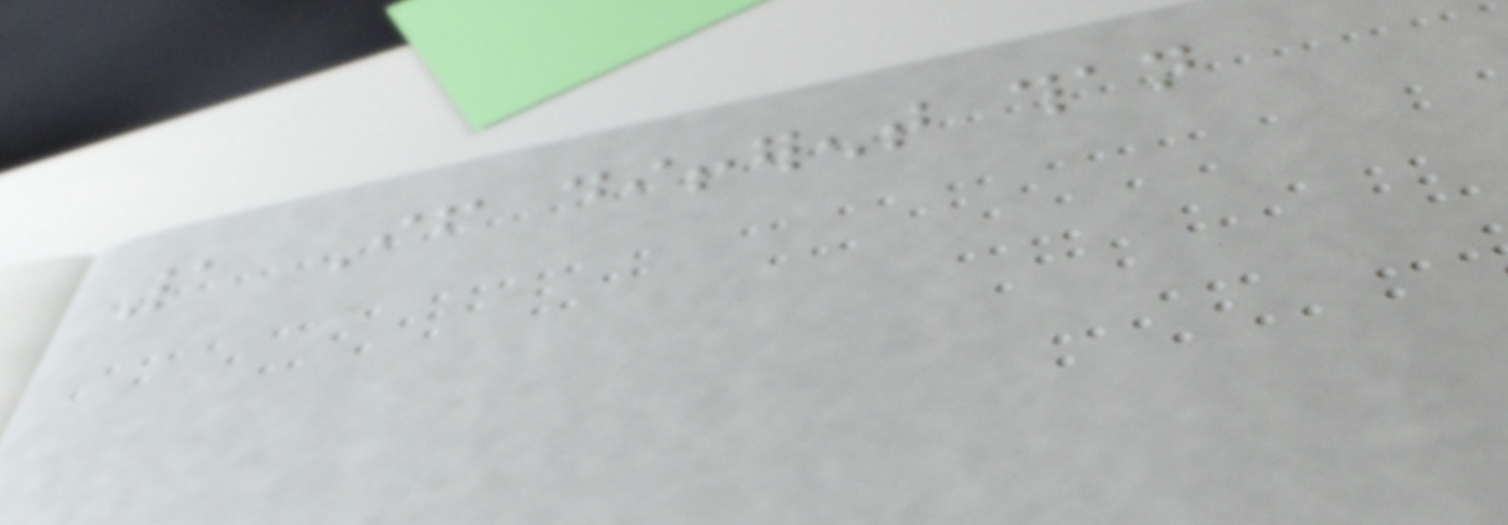1 If different than
